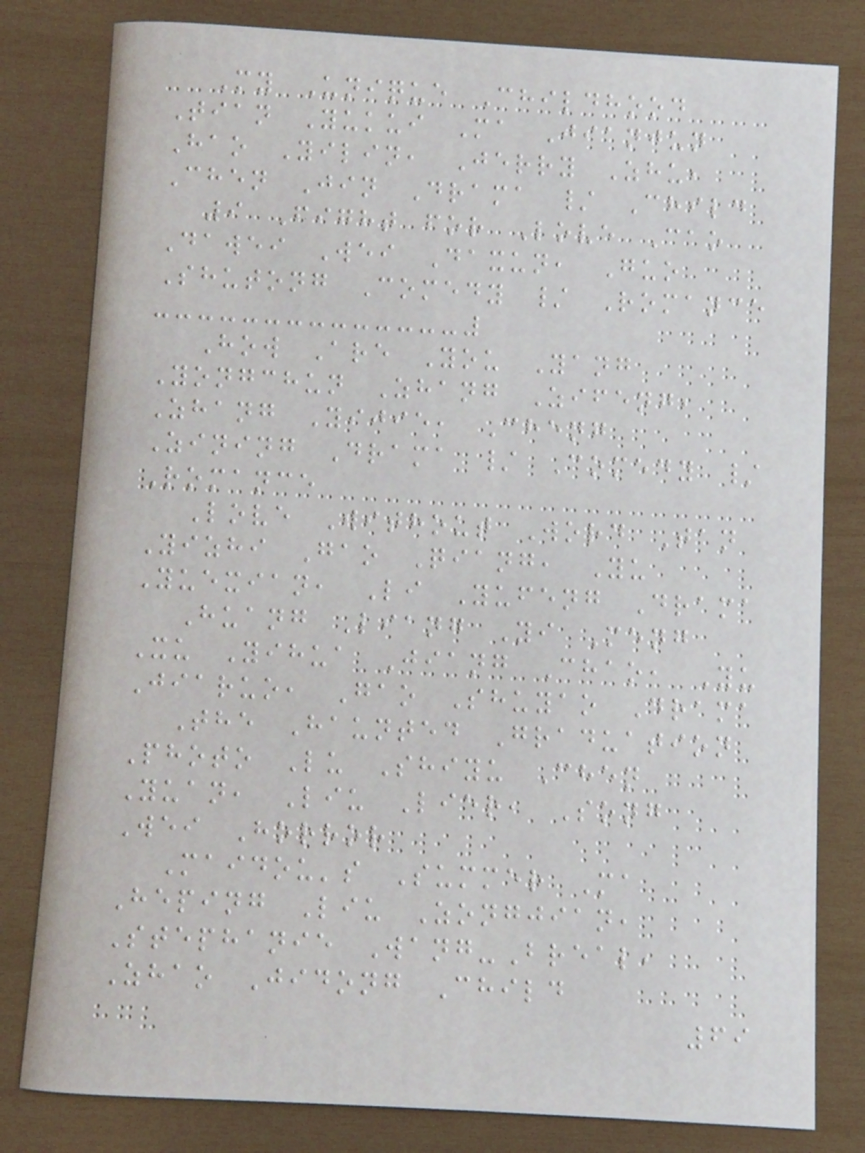My Unique Childhood
Tian Yukui Ma Jianjun
Hao Yilin, Jerry Zhu,
Chen Jin Drama / Child
9 Fight for Love Cao
Dawei Wei Daxun, Guo
Shutong Comedy / Romance
How Are You Yang
Yongchun Zhang Zifeng,
Zhang Yijie, Cheng
Zining Drama / Comedy /
Romance
Love Without Word Tan
Yizhi Gao Qiang, Yu
Yuexian, Li Yufeng Drama
Huang Liang Yi Meng
Xu Yihua Jiang Chao, Yu
Jiaruo, Gao Shuyao Drama
The Haunted Graduation
Photo Lu Shiyu Chen
Yuan, Liu Lier, Song
Wei Horror
Maidou's Summer Ma
Heping Liu Zongjian,
Stephanie Wang-Breal,
Zhao Jidong Child
69
